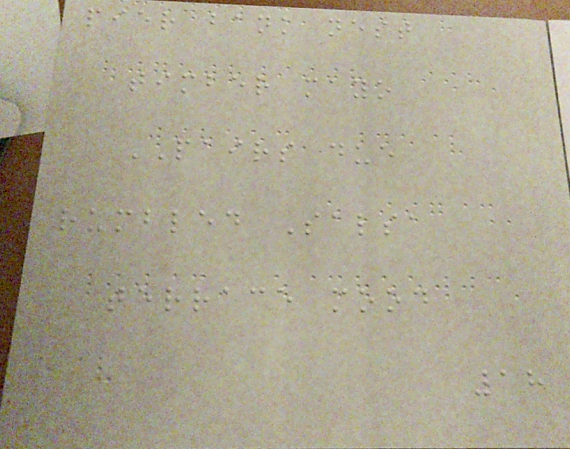pier bank nest
timber mayo
PAIRS due
rumbled Salsa
terrace mood
18
